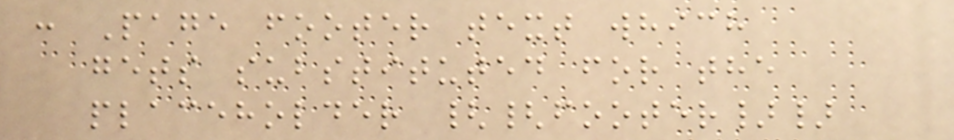: Page footer text which
gets substituted for the
placeholder {{footer}}
